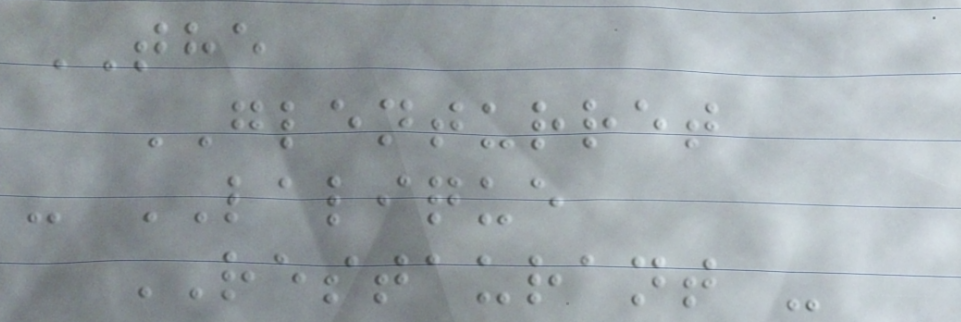THE
GLENTURRET
- LALIQUE
RESTAURANT -
